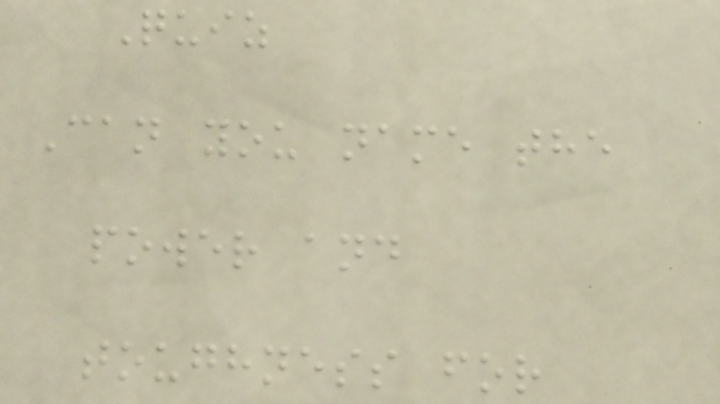Quiz
Can you name the
power and
toughness for
